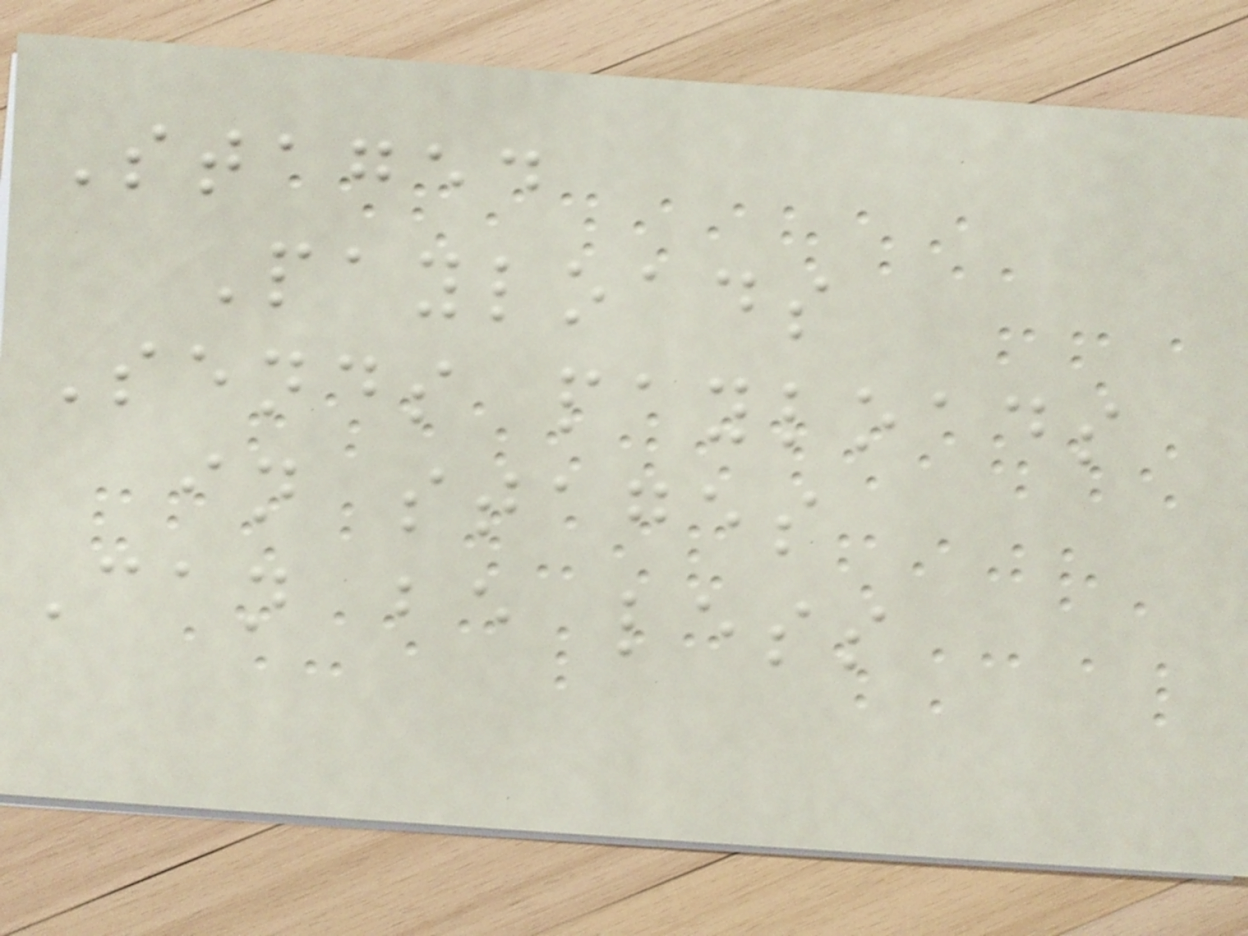Staged
Payloads
Sends payloads
in stages
Can be less
